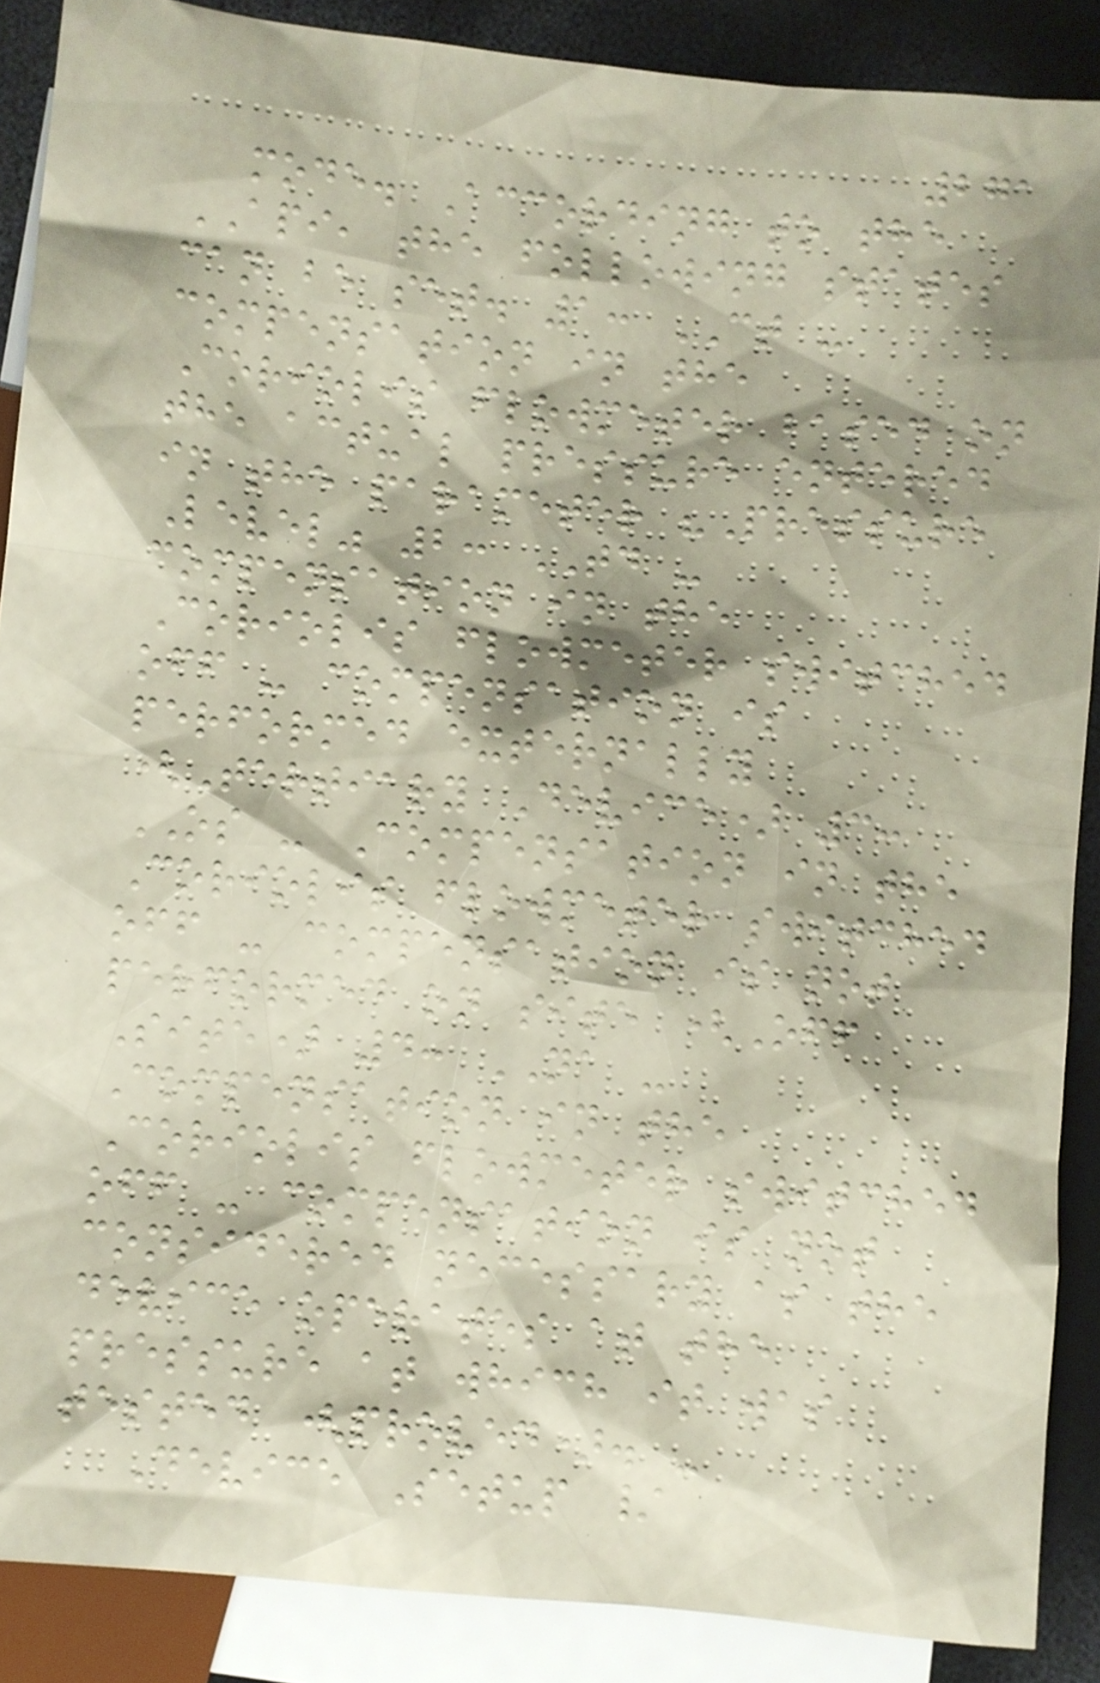271
mode. According to the
API, the following states
can be set. 1: CT -
compensation in the
Coriolis flowmeter based on
the actual pressure entered
in the parameter "Pressure
Level" 2: TD -
compensation in the
Coriolis flowmeter switched
off - compensation is
performed externally
(Tertiary Device) 3:
OS - Compensation in the
Coriolis flowmeter switched
off - compensation is not
performed on site (Off
Site) 4: NA -
Compensation in the
Coriolis flowmeter switched
off - compensation is not
considered necessary as the
device operates at the
pressure at which it was
tested (proved). -
Device Setup /
